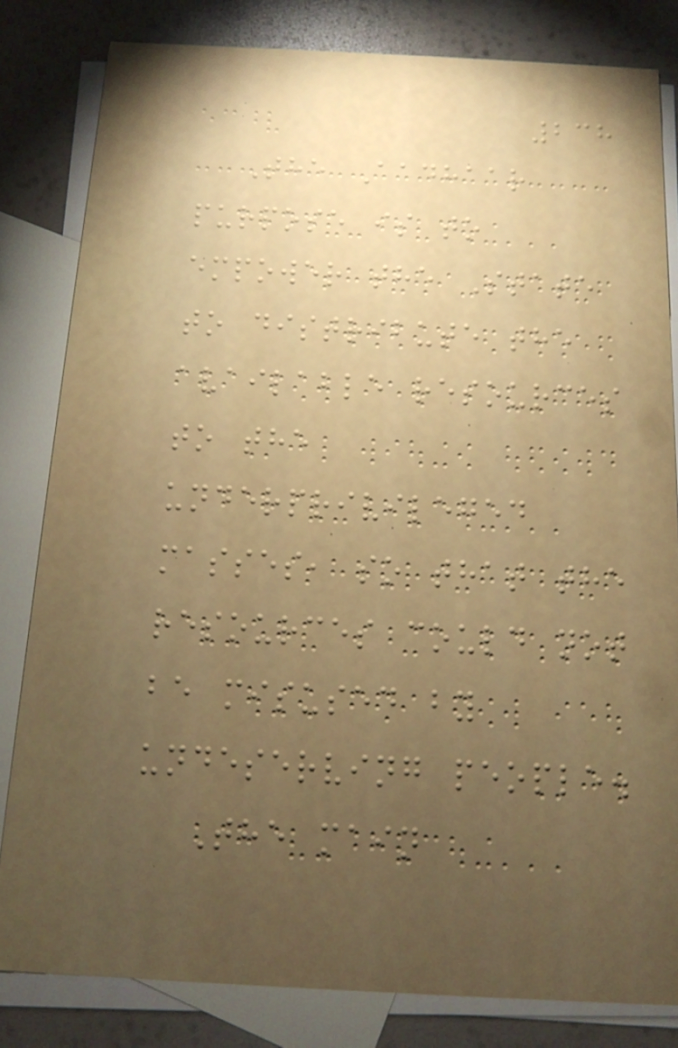238
The Aadhaar
purpose is to
empower the State
to distribute the
available resources
to the
underprivileged
masses, so that the
resources could not
be misused by
undeserving people.
The main
